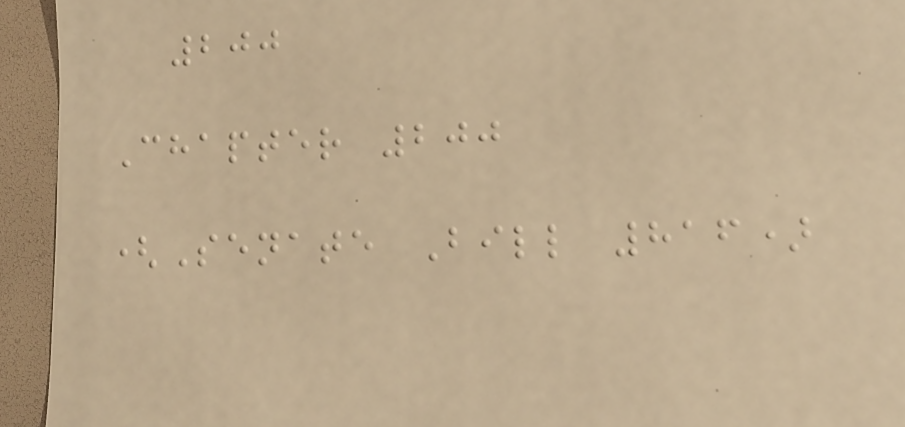200
Chapter 200
(Senate Bill 816)
